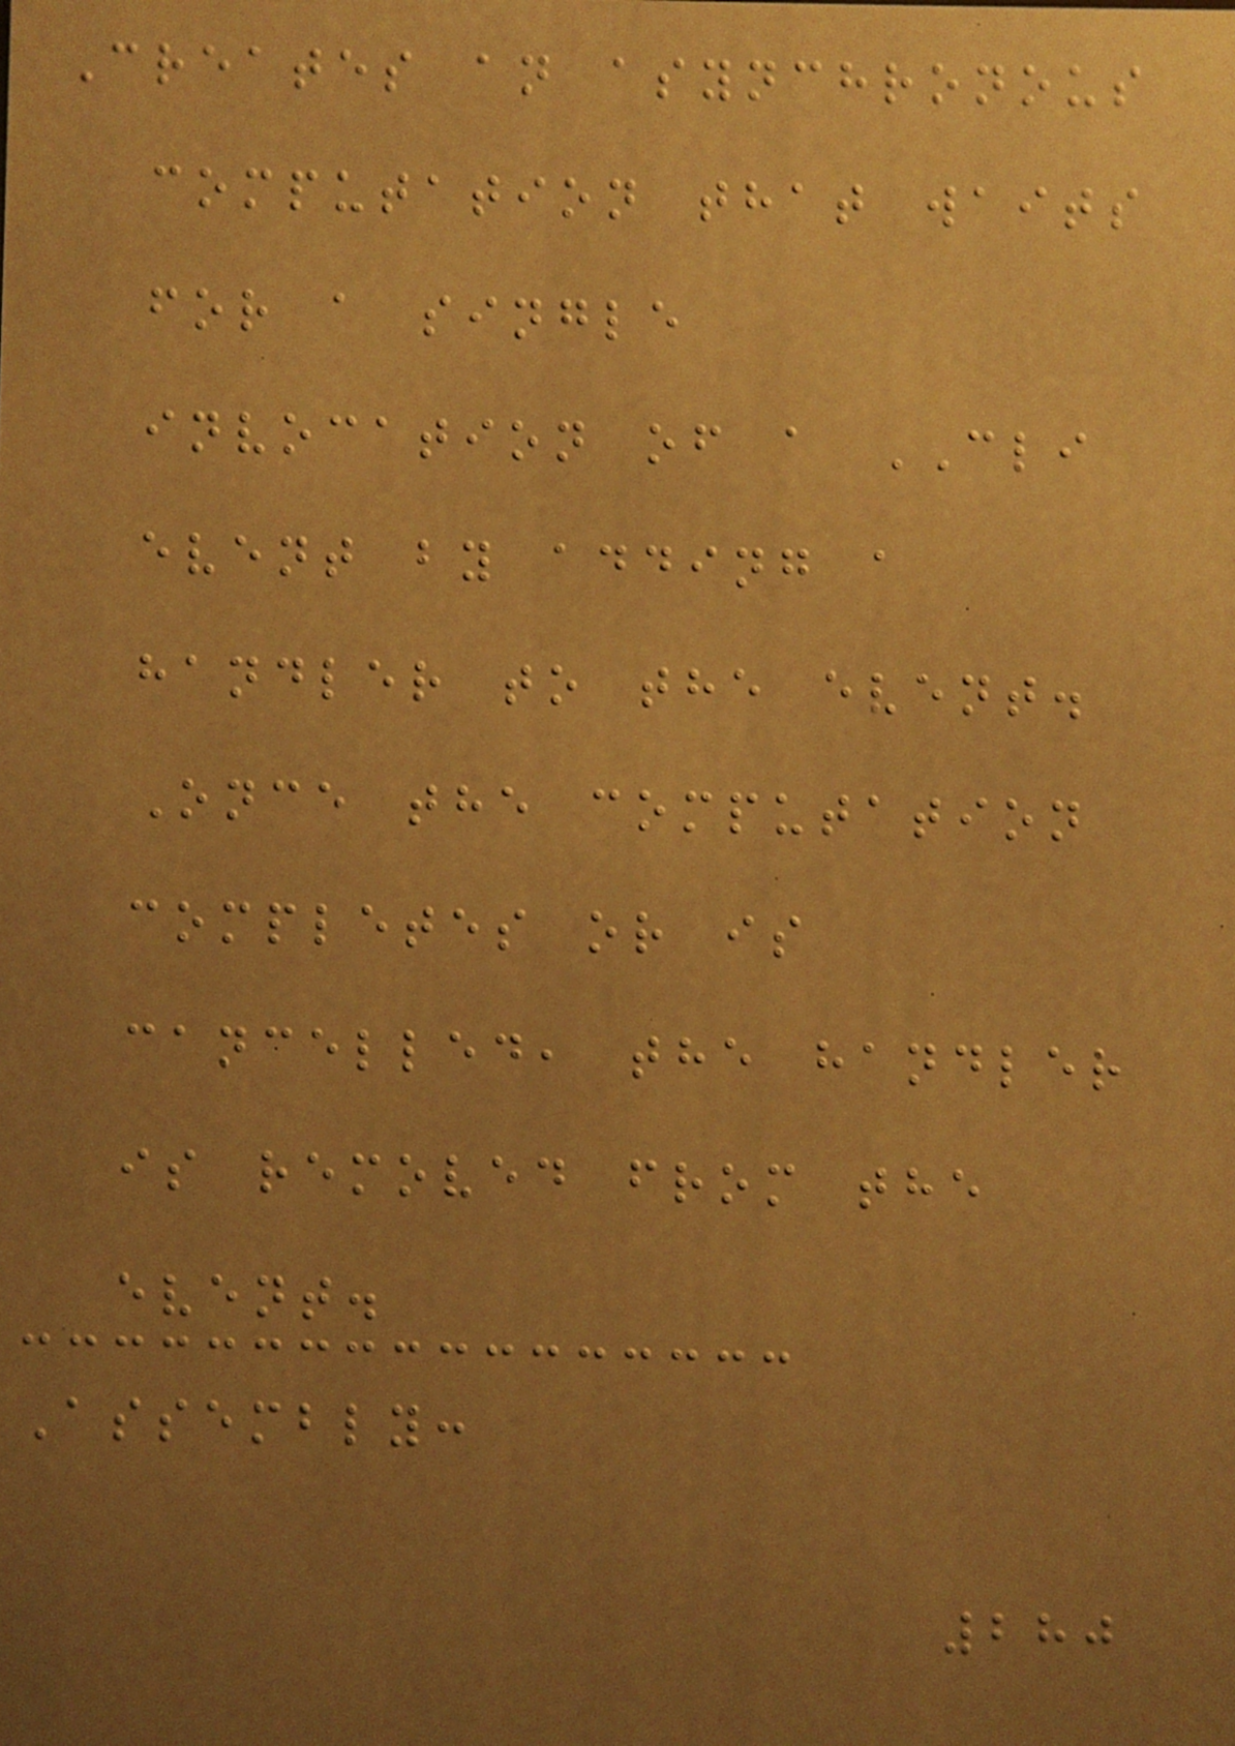Creates an asynchronous
computation that waits
for a single
invocation of a CLI
event by adding a
handler to the event.
Once the computation
completes or is
cancelled, the handler
is removed from the
event.
Assembly:
280
